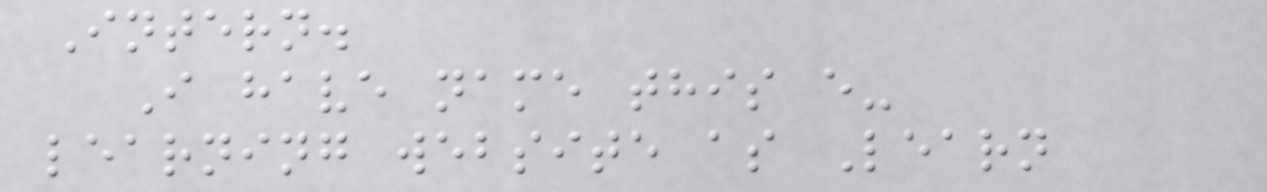Intern.
I have name this e-
learning website as Learn
